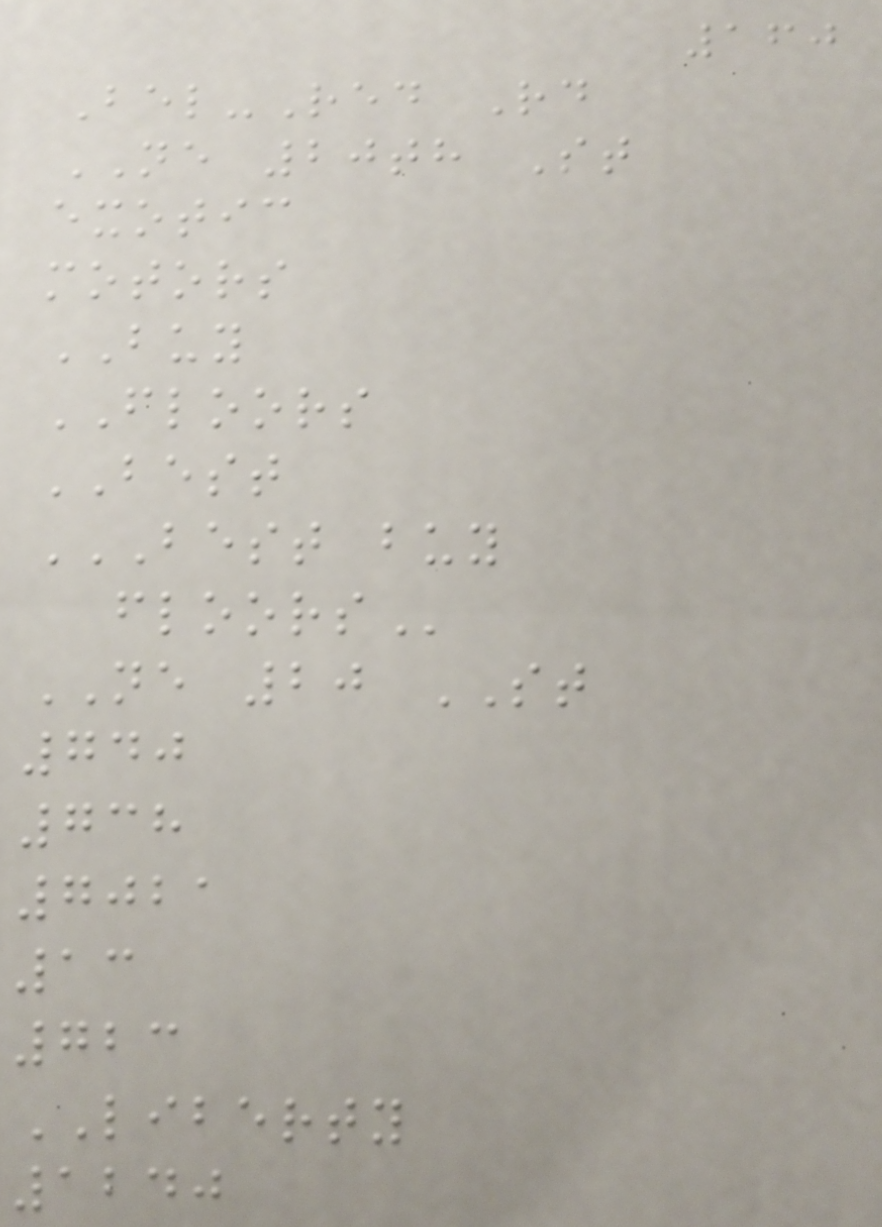160
Bel-Red Rd
NE 20th St
exotic
motors
BUY
FLOORS
BEST
BEST BUY
FLOORS
NE 20 ST
740
738
7021
13
723
LIBERTY
1240
